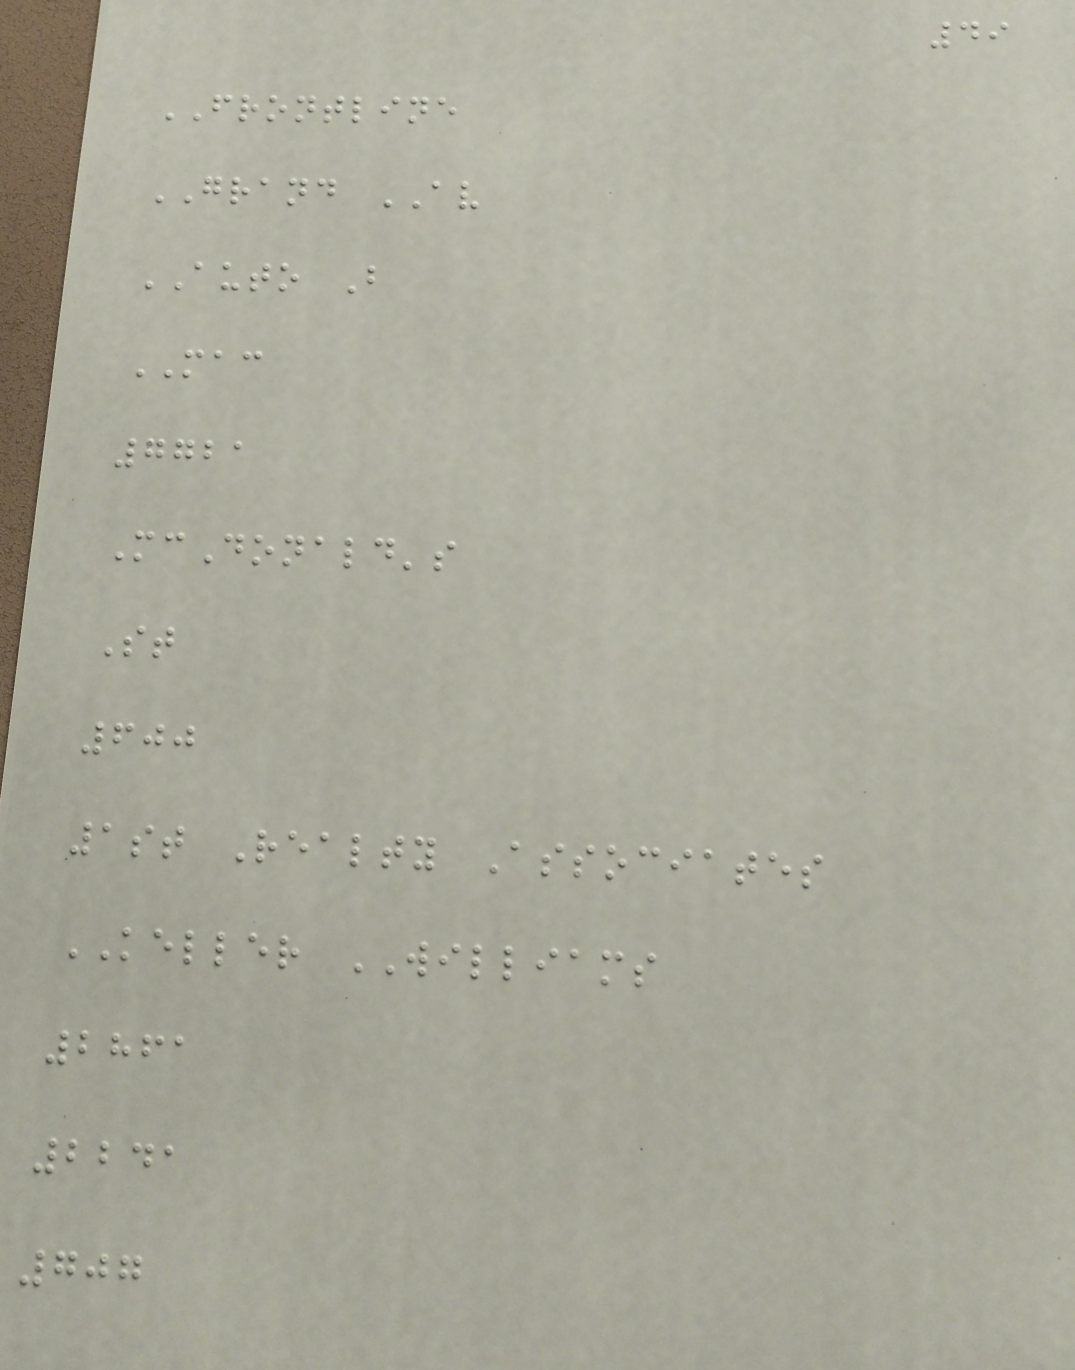49
FRONTLINE
GRAND AV
AUTO B
MAC
7721
McDonald's
St
600
1st Realty Associates
KELLER WILLIAMS
2861
2241
707
